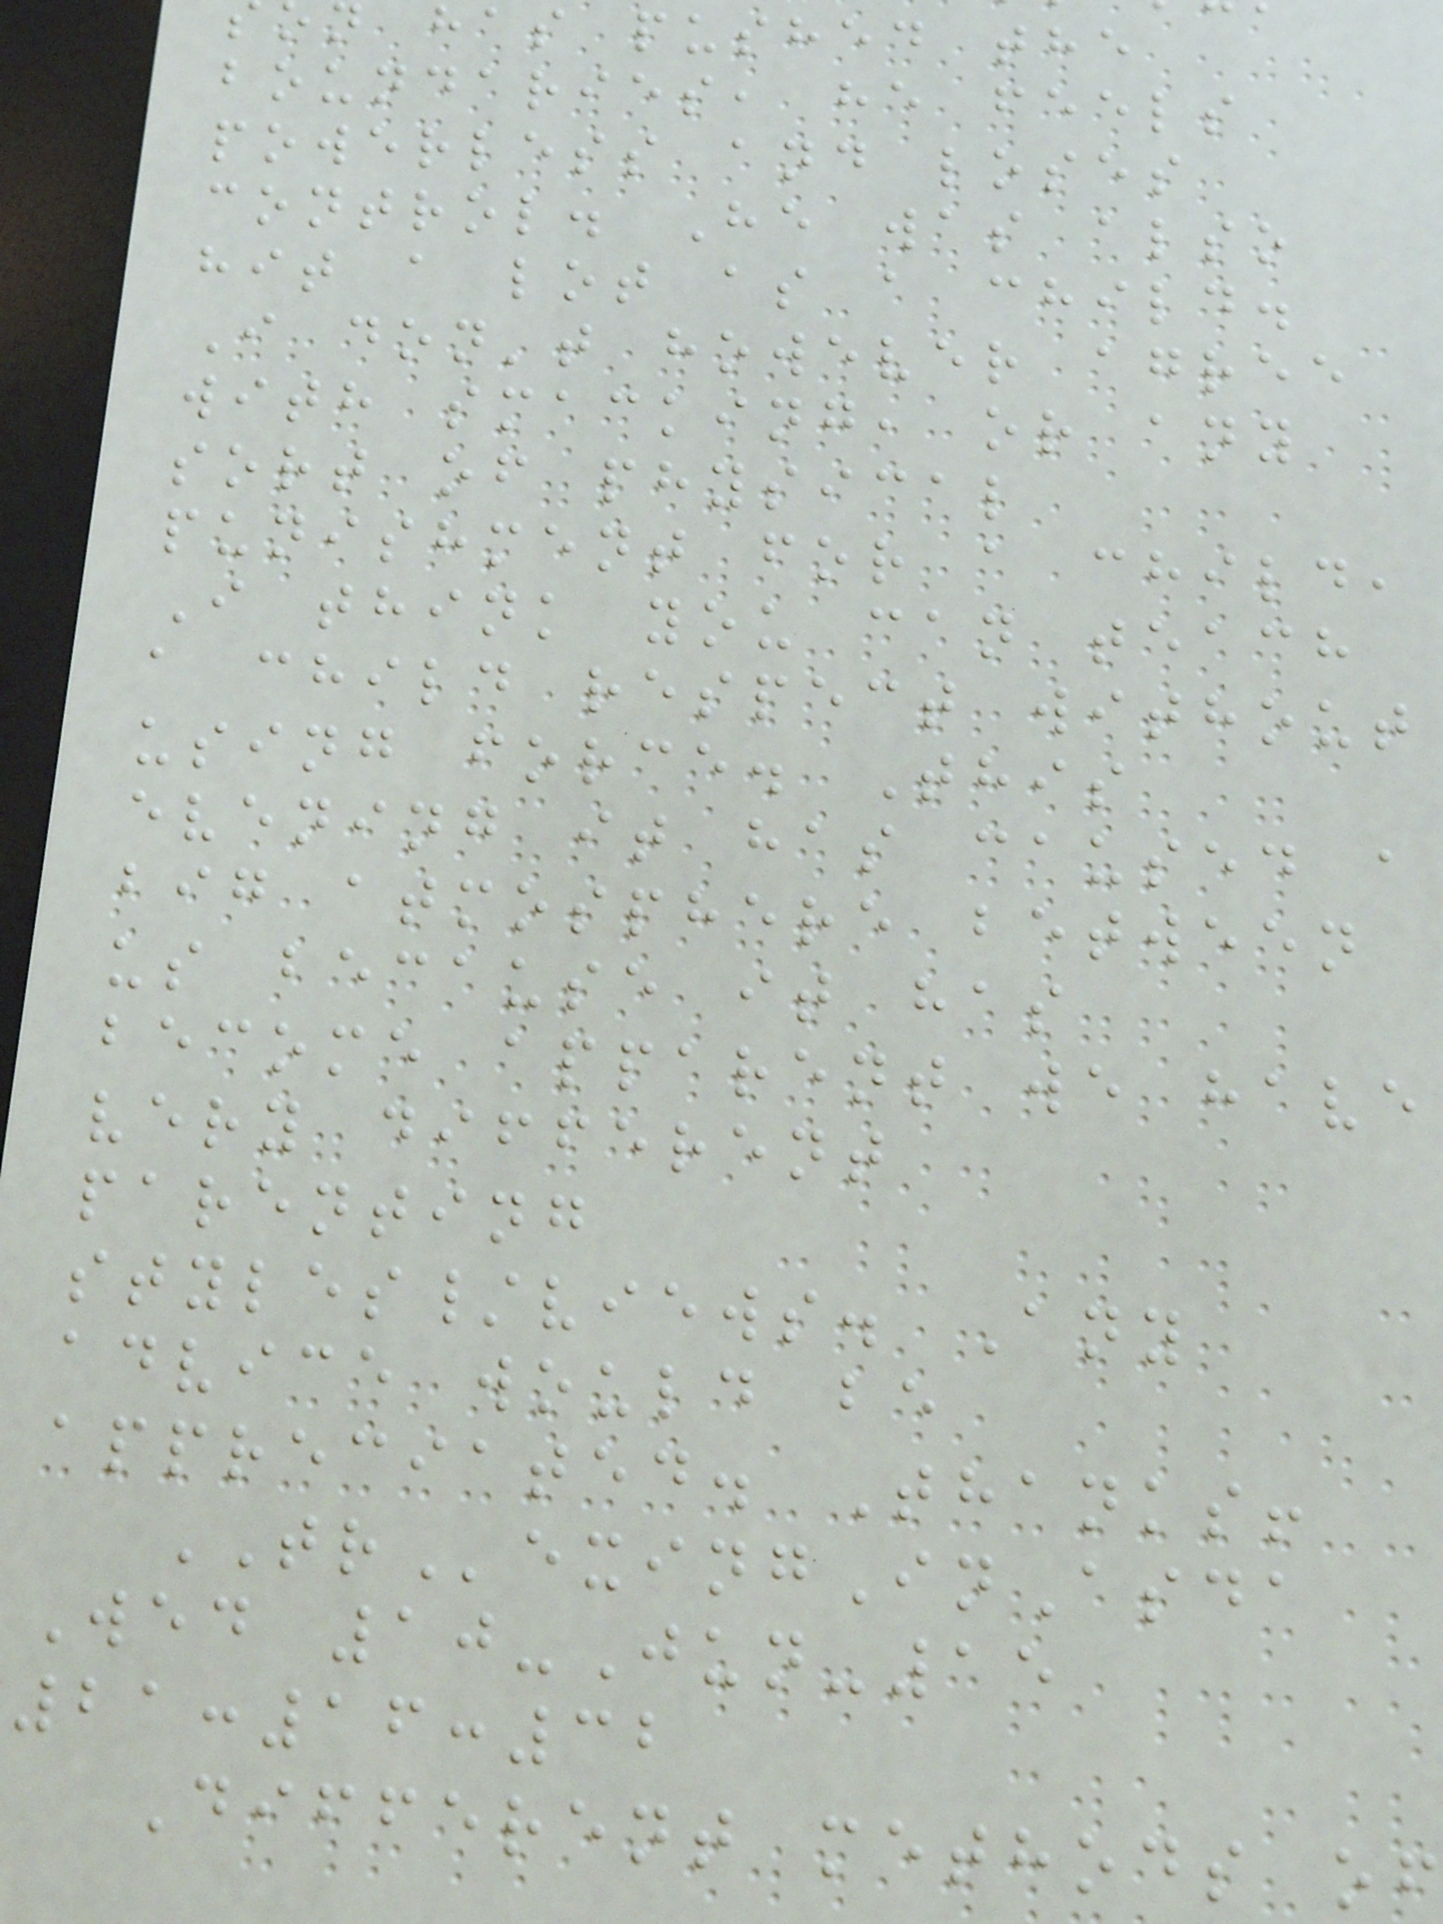has pushed the
boundaries, he feels
powerless and loses
control. He was also
hit a lot as a child.
I don't however agree
with smacking, or any
sort of physical
punishment for a child,
I think you can teach
a child respect without
using force. This
evening it has caused a
big atmosphere between
us because it has
become apparent we have
very different
parenting
styles/views. Any
advice would be
appreciated. Thanks!
TRexingInAsda
Wed 10-Jun-15
21:16:32
Different methods of
